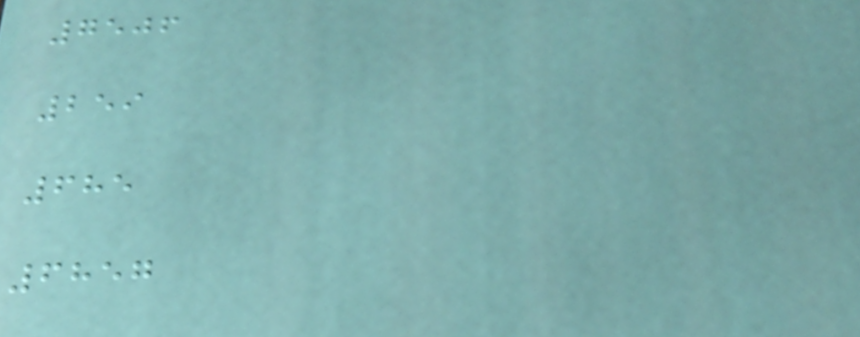7506
259
685
6857
